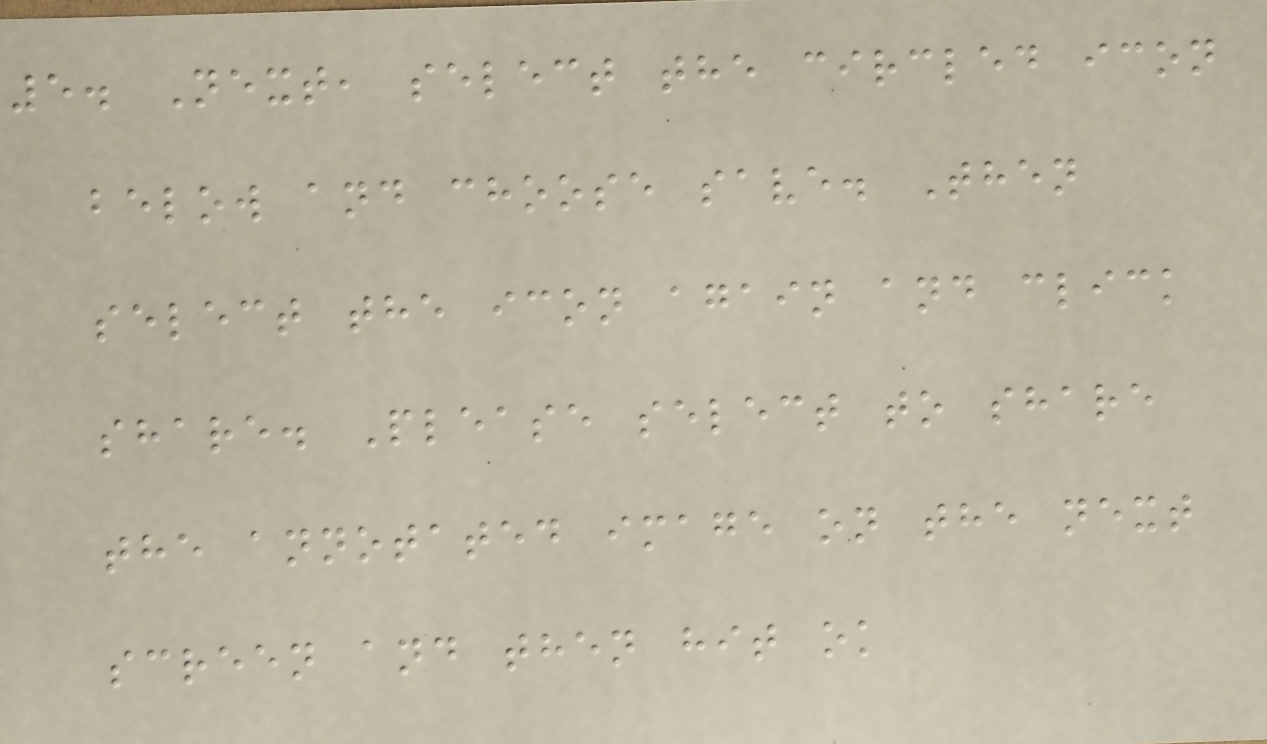5. Next, select the circled icon
below and choose save. Then
select the icon again and click
share. Please select to share
the annotated image on the next
screen and then hit ok
